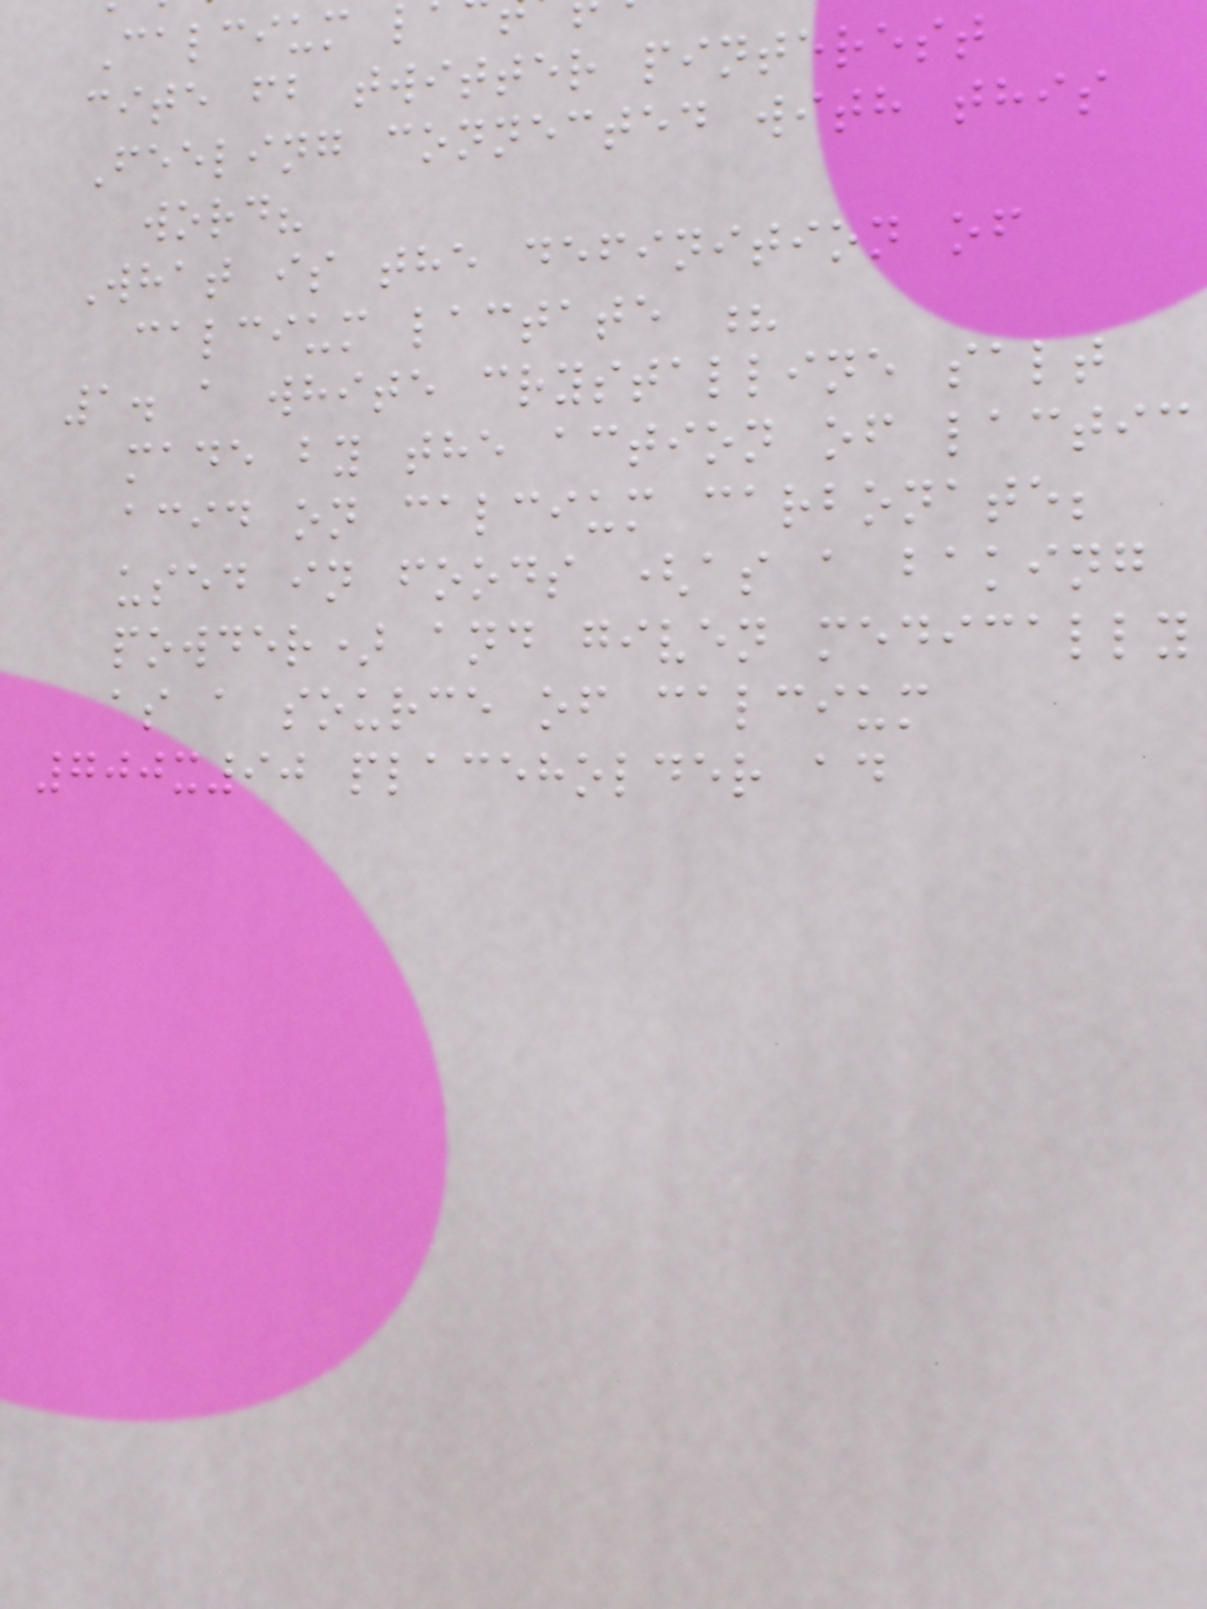Calcium l
cite fb twitter pinterest
Feeling connected with this
word?
What is the definition of
calcium lactate ?
1. a white crystalline salt
made by the action of lactic
acid on calcium carbonate;
used in foods (as a baking
powder) and given medically
as a source of calcium
700x90 placeholder ad
